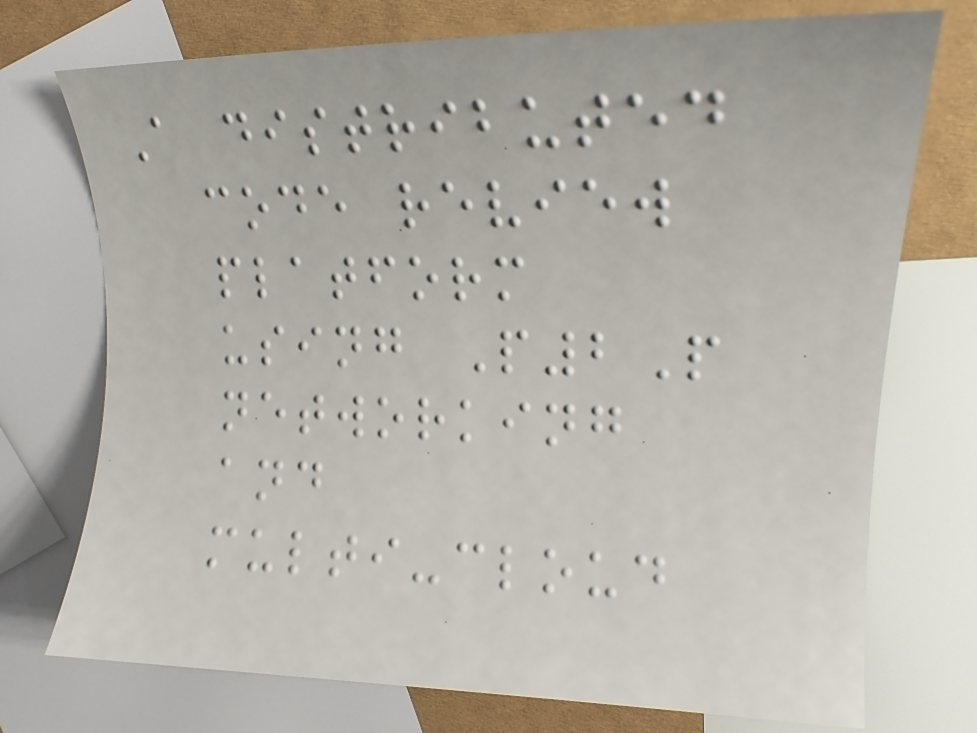A distributed
code review
platform
using P2P
networking
and
multi-cloud
